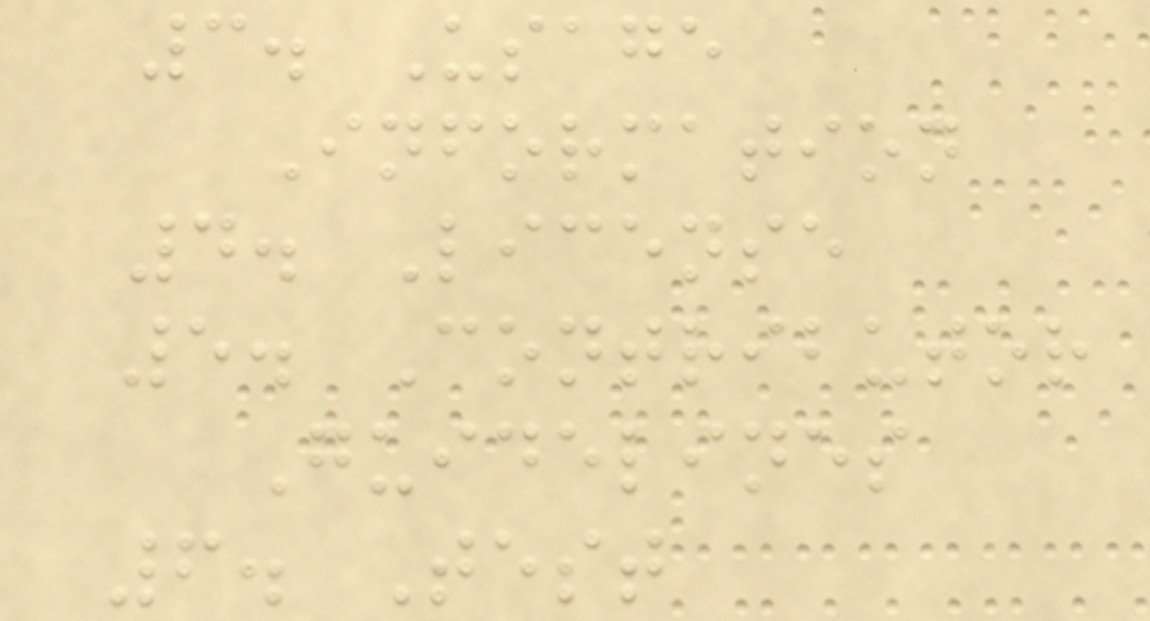3. Usage
Information
4. License
5. Contributor
Guidelines
6. Test
